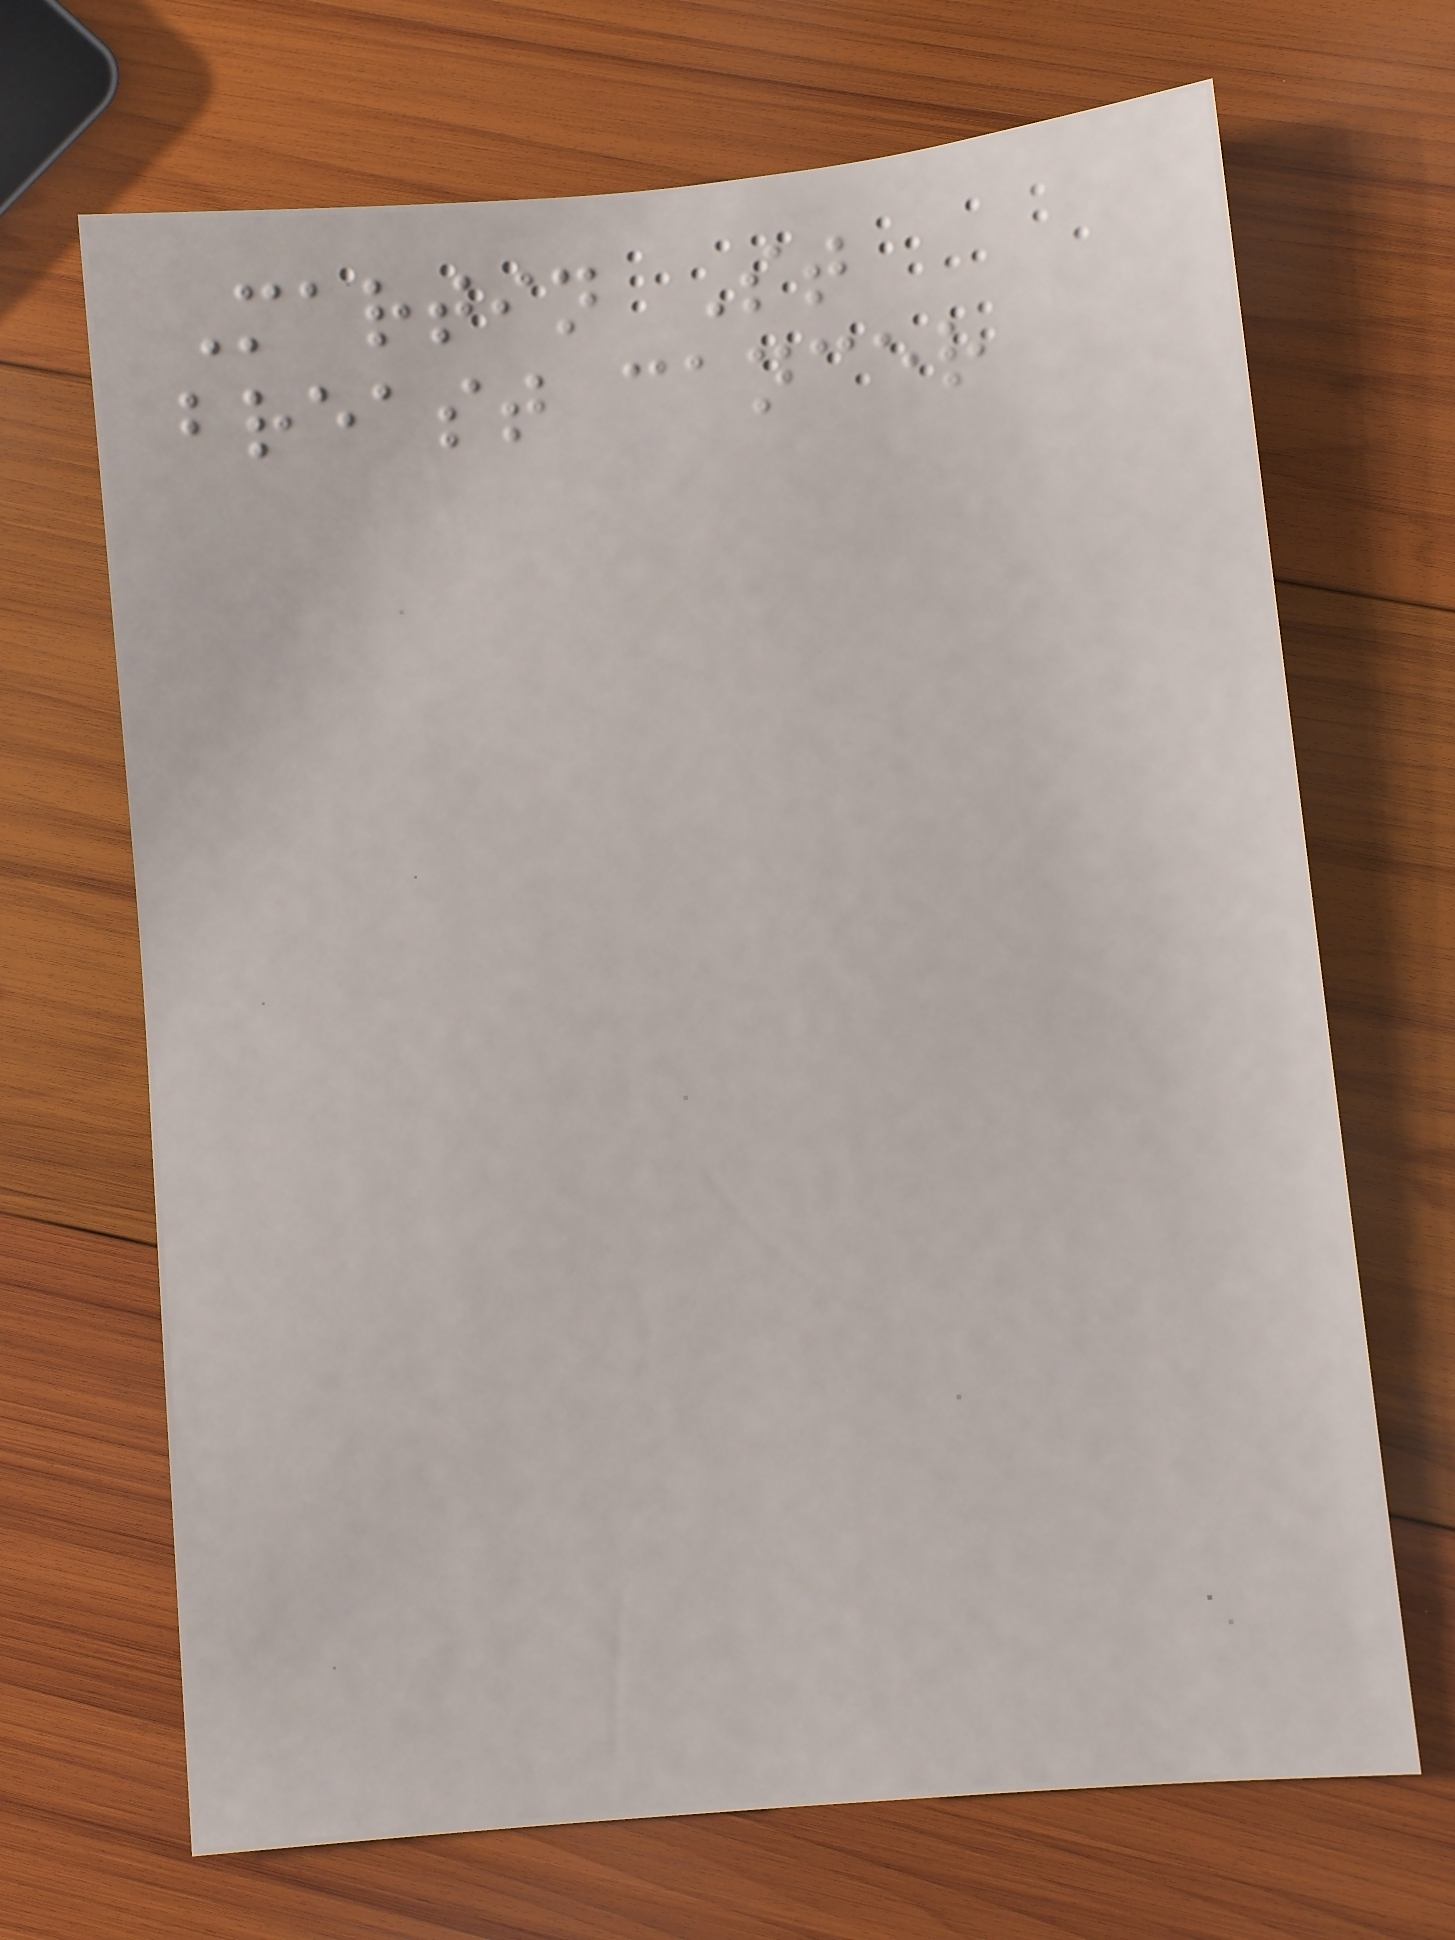Martin St
breast cancer
